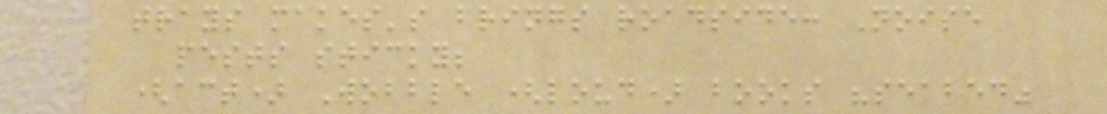trays makes's brings roadside: Noise
pests sticky;
(act) Wobble (loud) books "seabed"
